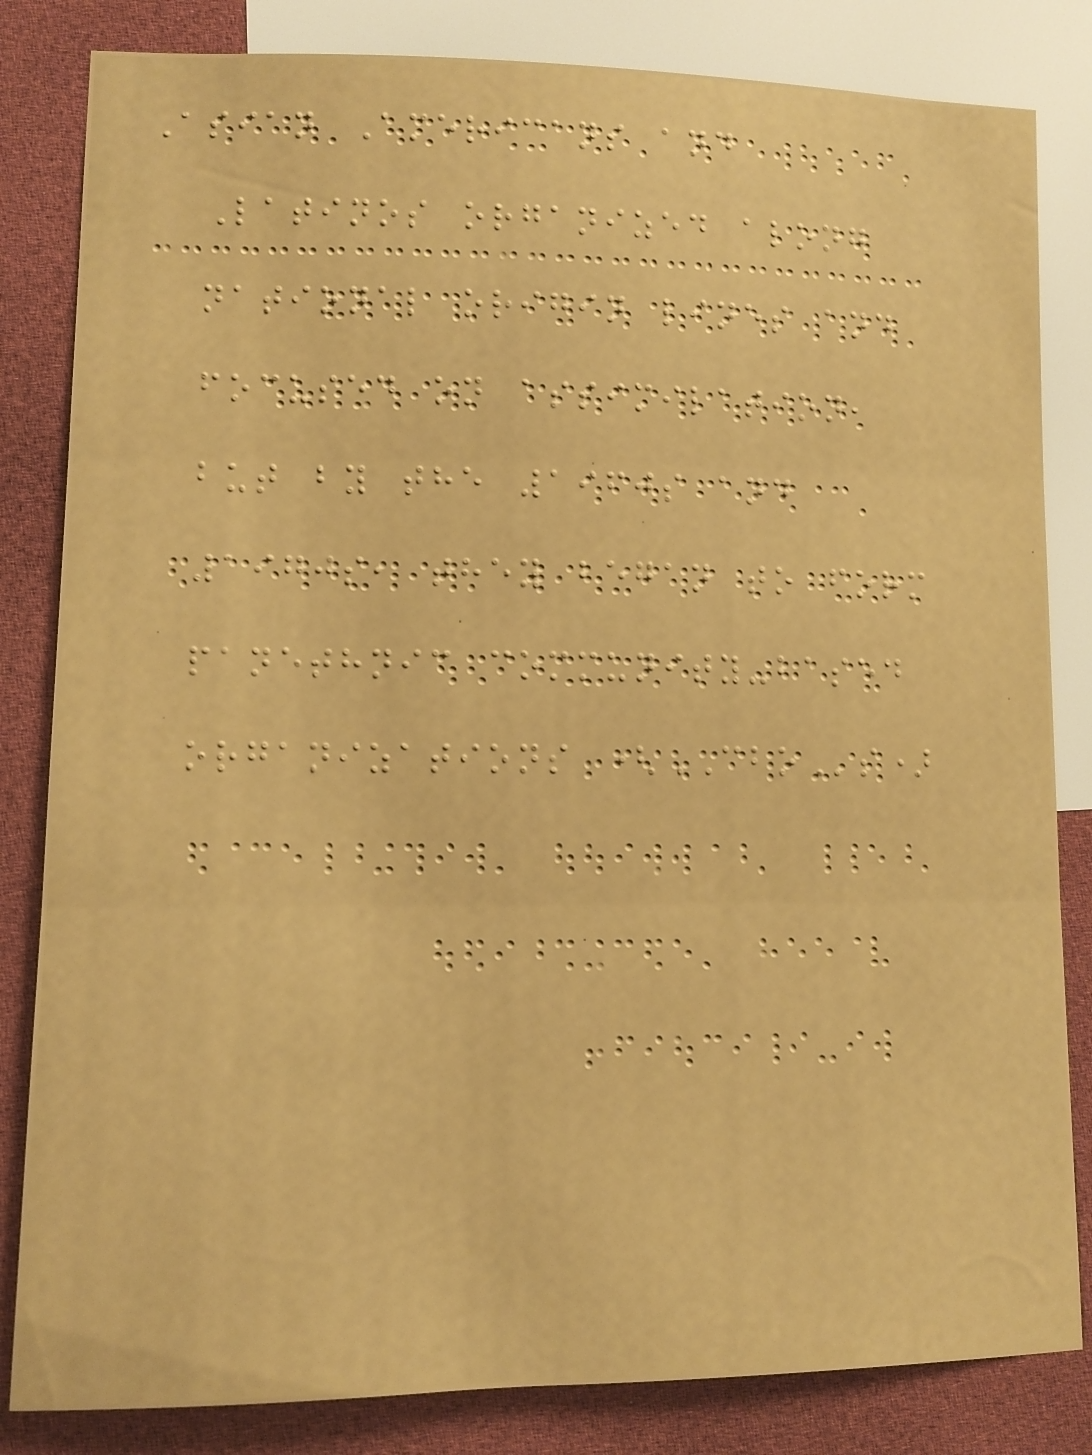Asian Americans and
Latinos organized along
national origin lines and
focused on assimilation,
but by the 1960s and
1970s, they began to form
panethnic community-based
organizations (CBOs)
